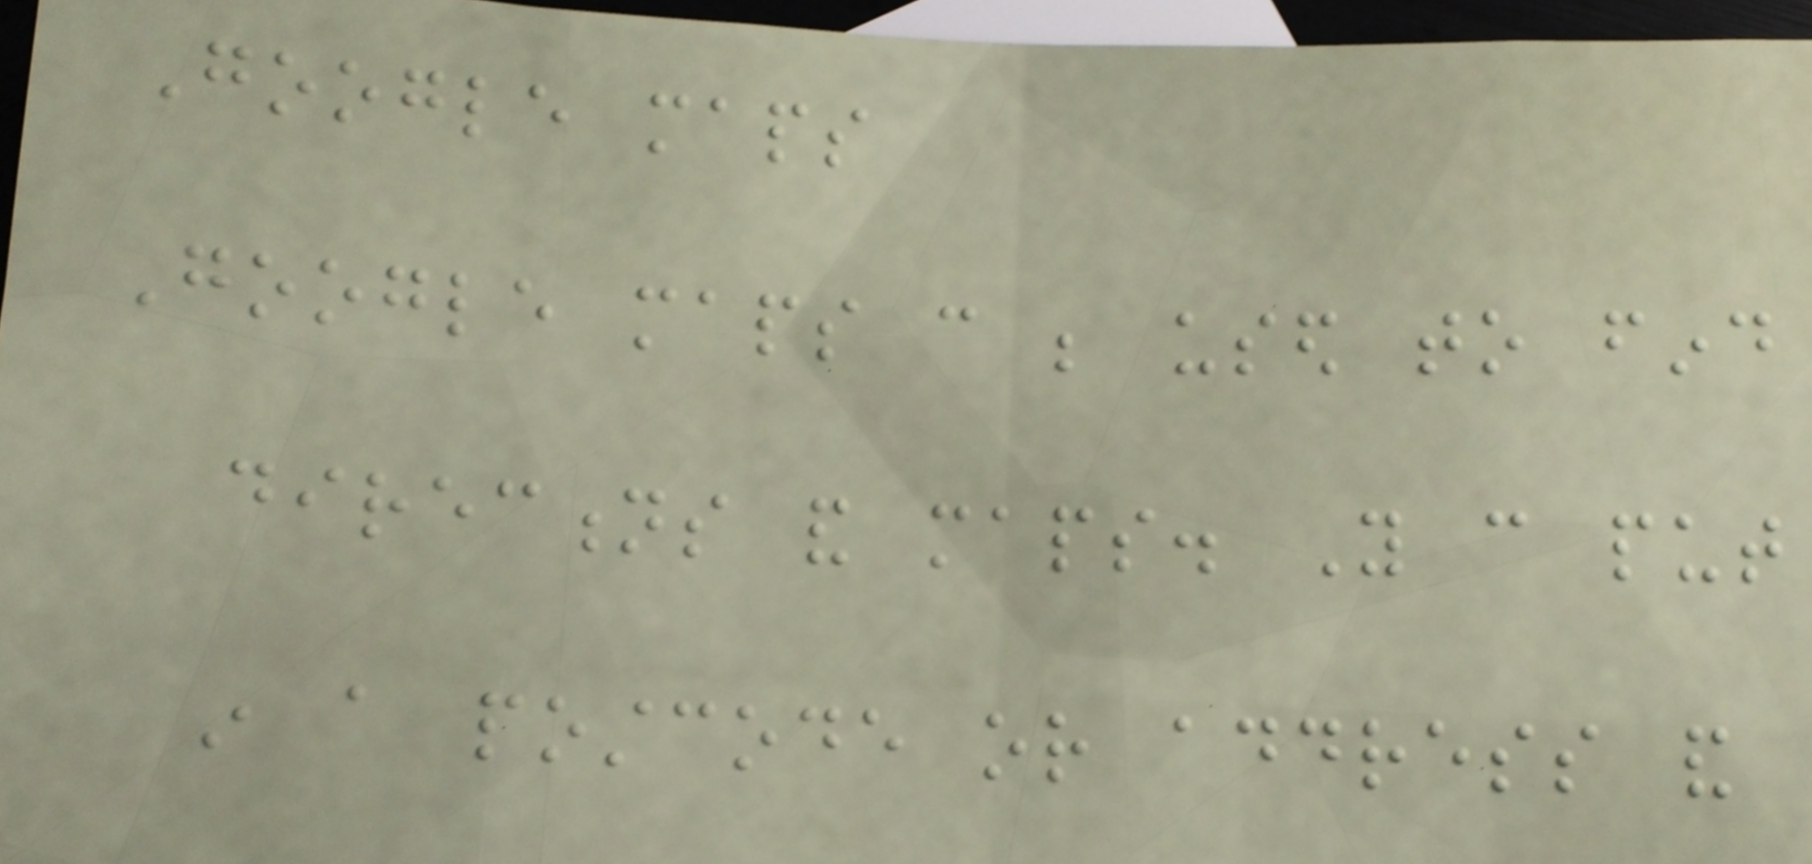Google maps
Google maps can be used to find
directions and maps. You can put
in a postcode or address and
